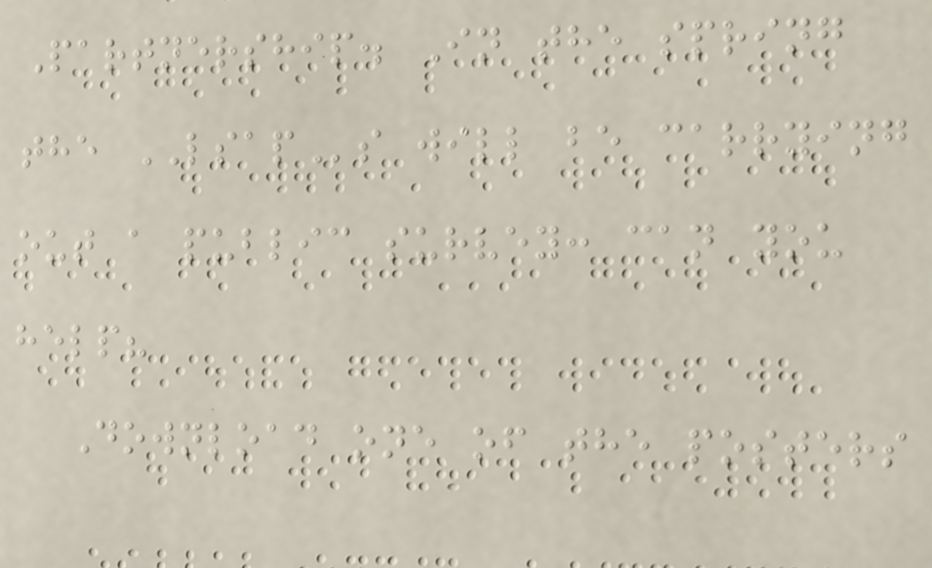Partnership. In the spring
the LSAPs will be carrying
out a public survey: can you
help?
Download one of the posters
